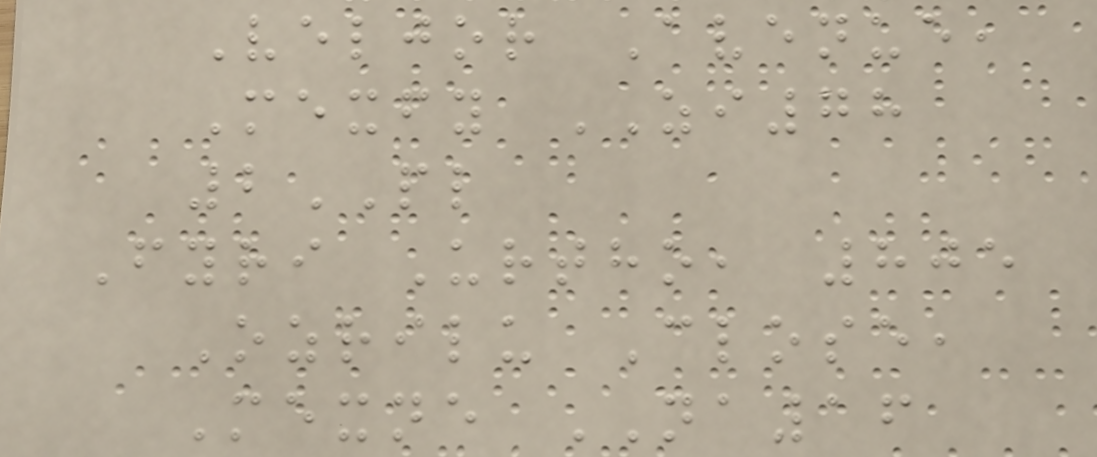Veljor Avenue,
Mexfy ZI78
2PL
Fyri Urtho, 805
Ozrilu Close,
Mexne NA16
